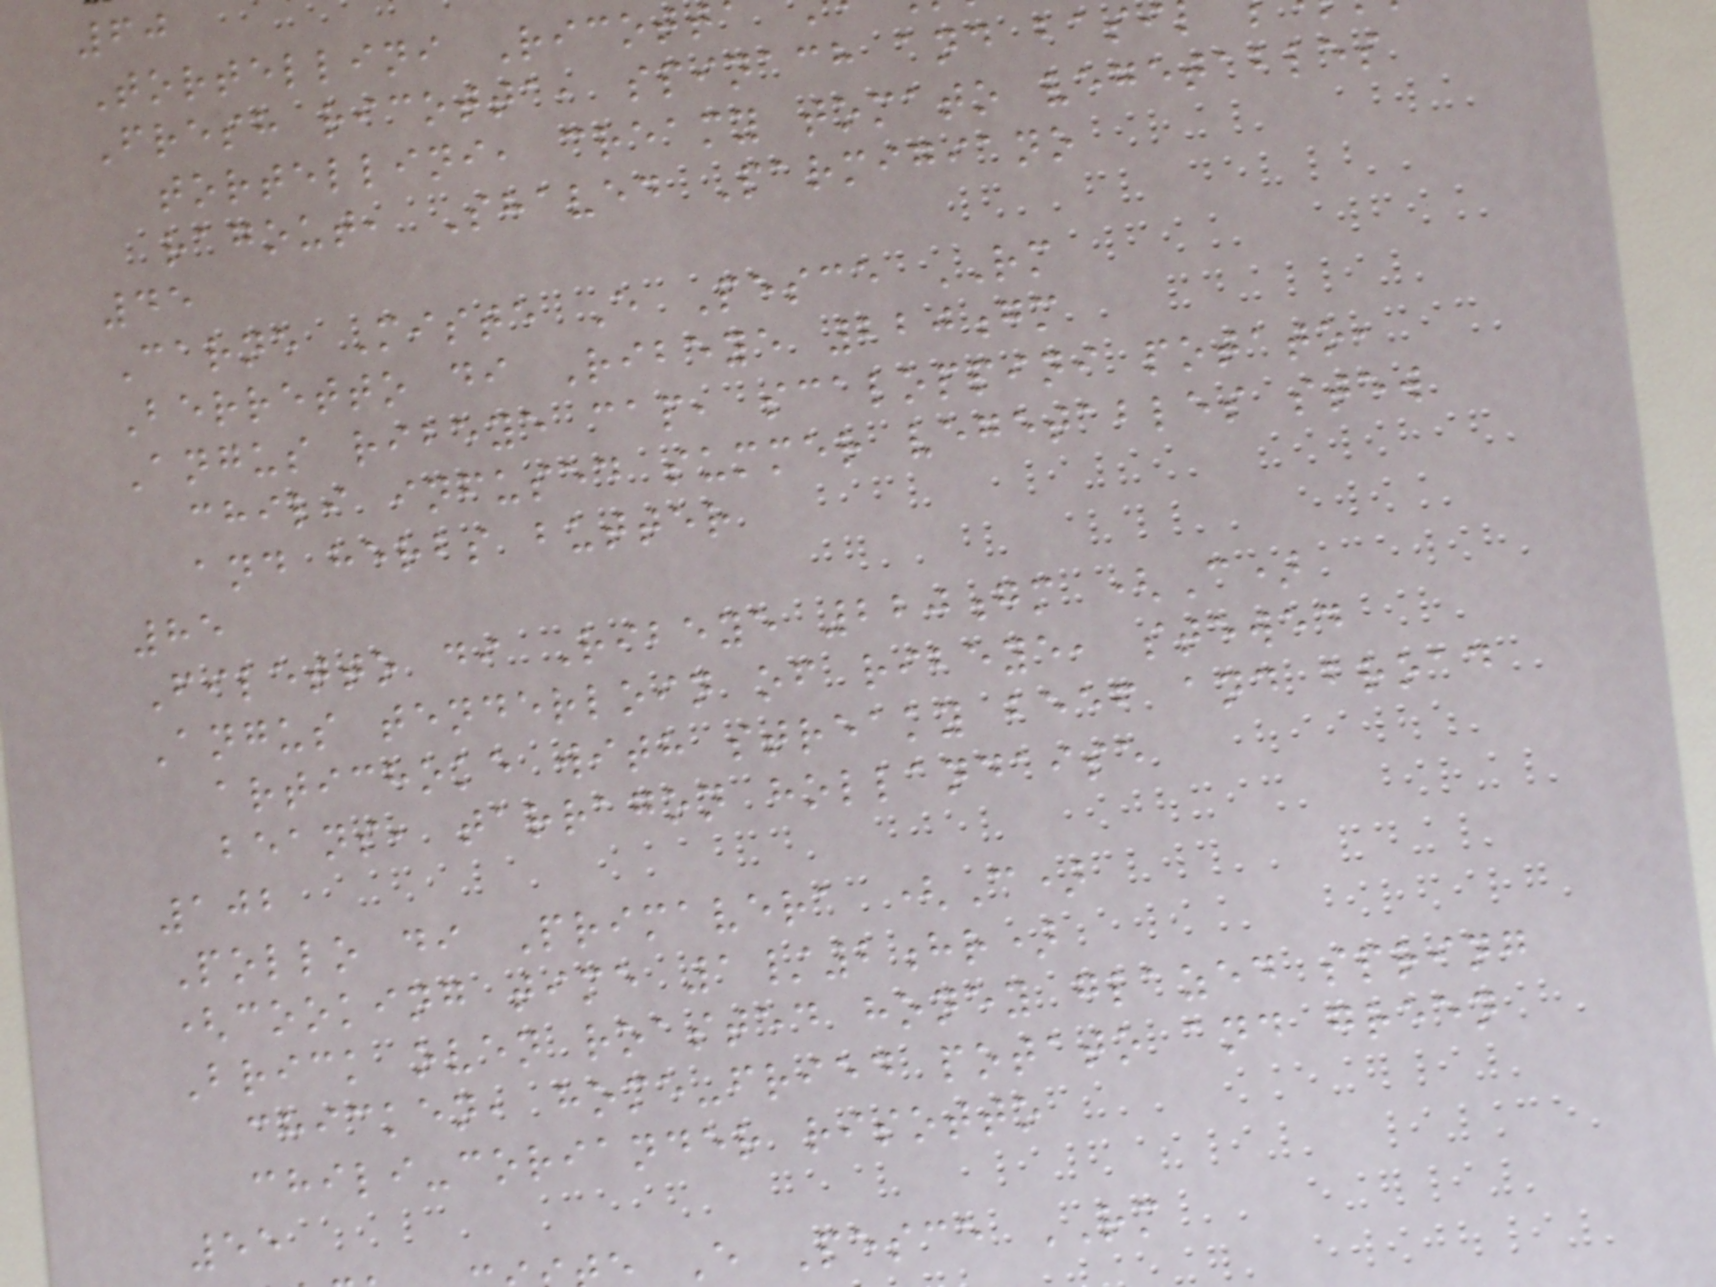60
Tortellini Ricott
Fresh ricotta, spinach and basi
tortellini, creamy tomato vegetables
ragout, Shaved Parmigiano
45
Carne Miste E Pesce RM
Berretto di Ribeye 220gm
Angus ribeye cap, scaloppini potato,
chili infused summer vegetables stew
and herbs butter
85
Filetto di Ribeye 220gm (C)
Angus tenderloin of ribeye, stewed
artichoke with streaky beef and broad
beans, tarragon hollandaise
102
Pollo di Primavera (C)
(cooking time 1/2hr)
Brick oven roasted honey glazed spring
chicken, home-fried potato and green
chili-coriander risotto
55
E Pesce RM
